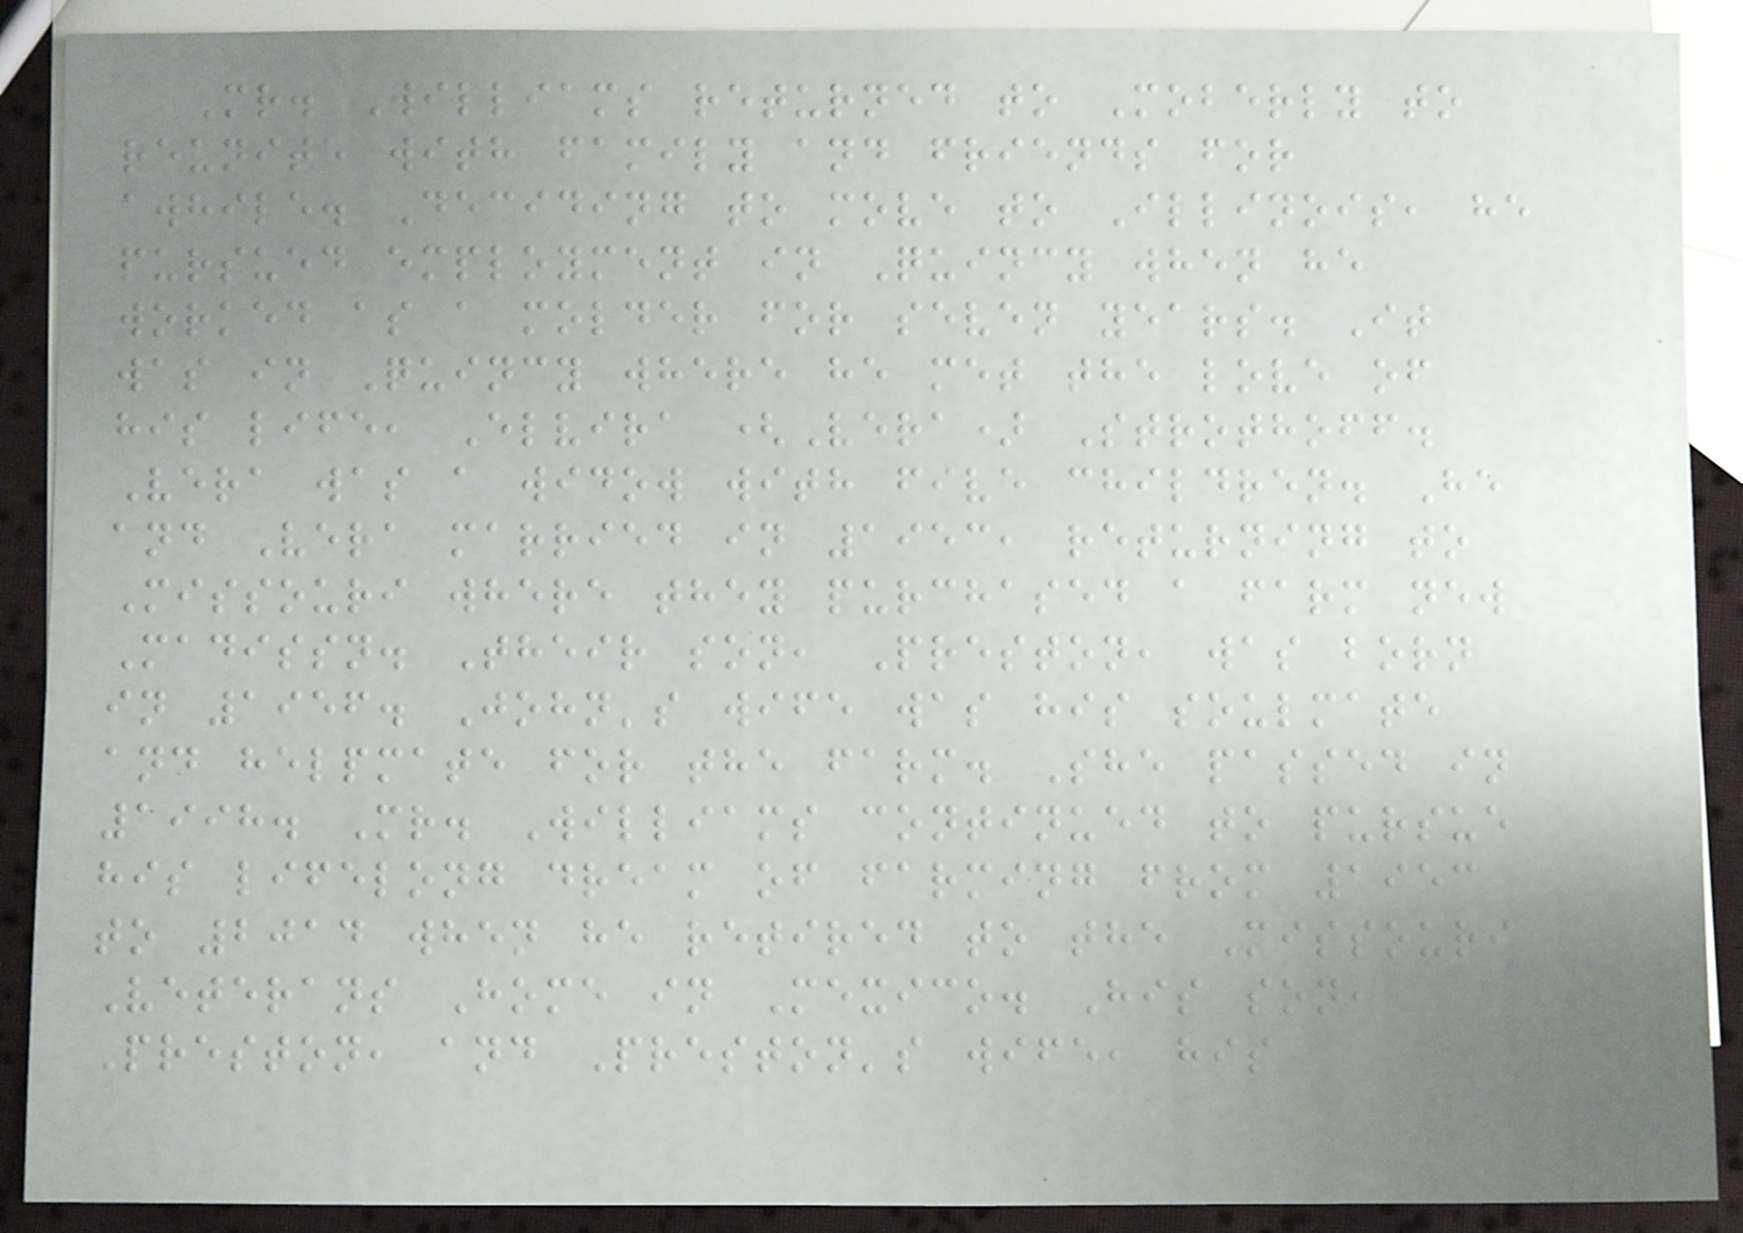Mr. Williams returned to Moberly to
reunite with family and friends for
awhile. Deciding to move to Illinois, he
pursued employment in Quincy when he
worked as a molder for seven years. It
was in Quincy where he met the love of
his life, Elvira (Vera) Strothoff.
Vera was a widow with five children. He
and Vera married in 1953, returning to
Missouri where they purchased a farm new
Madissn. Their son, Preston, was born
in 1956. John's wife was his soulmate
and helpmate for the farm. She passed in
1998. Mr. Williams continued to pursue
his lifelong dream of farming from 1953
to 2014 when he retired to the Missouri
Veterans Home in Mexico. His son,
Preston, and Preston's wife, his
